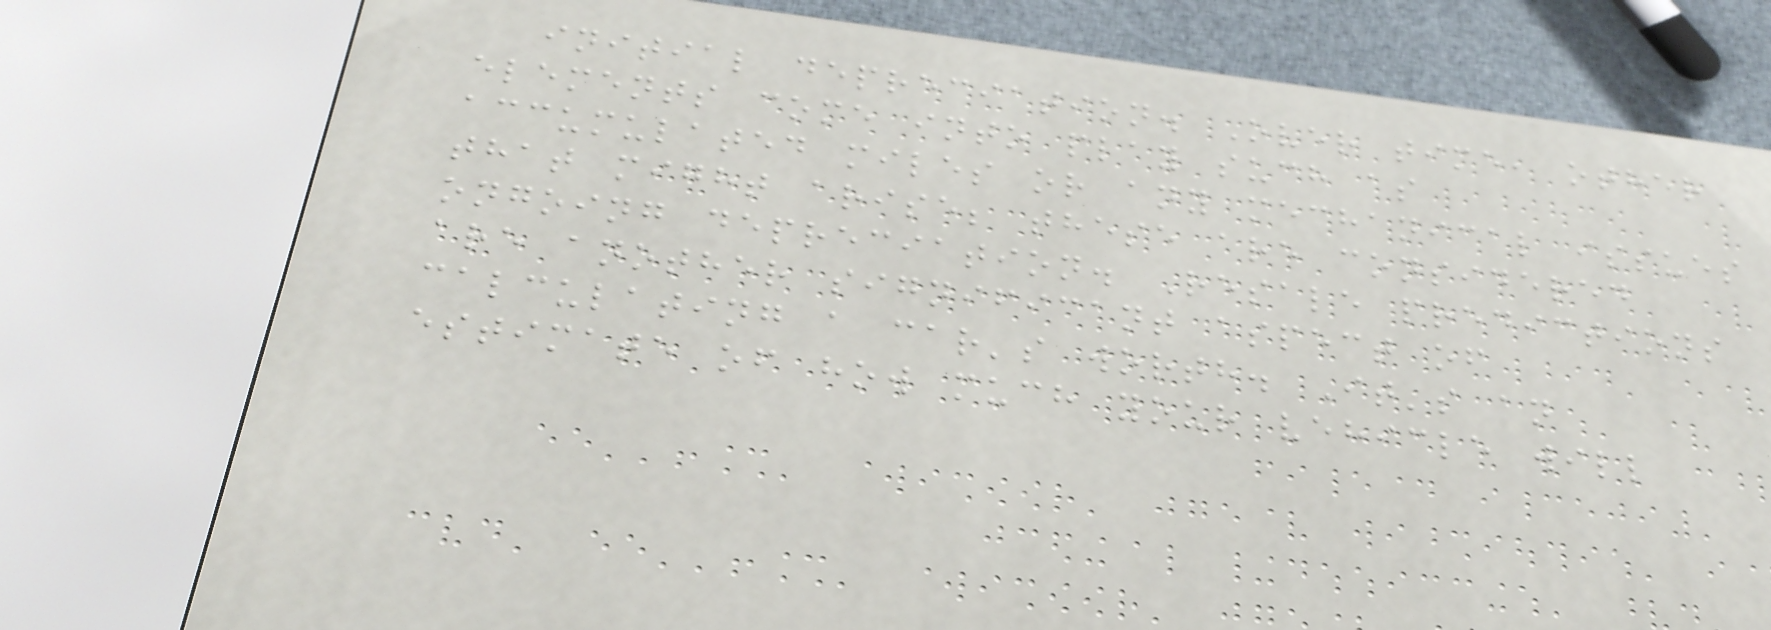initial depreciation. Over time, other
elements come into play such as
accumulated miles or any mechanical issues
that might arise; these are considered
ongoing depreciation. Resale predictions
are another significant aspect of
calculating a car's worth. It's an
estimate of how much your vehicle will
